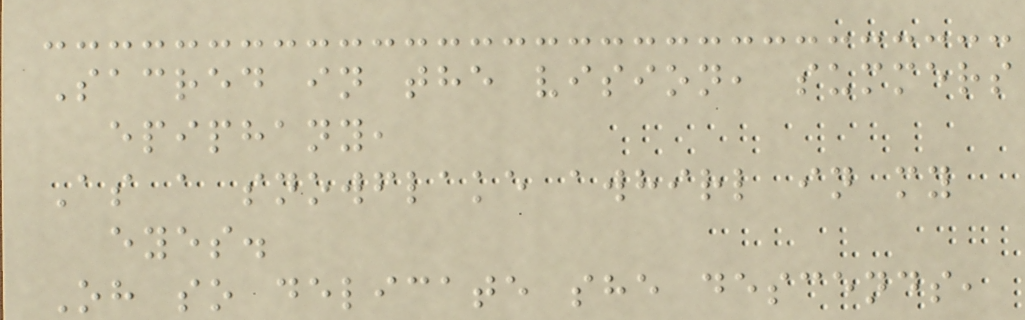Sacred in the vision, summers
epiphany,
As a snowflake awhirl in my
eyes.
Oh so delicate she descends,
